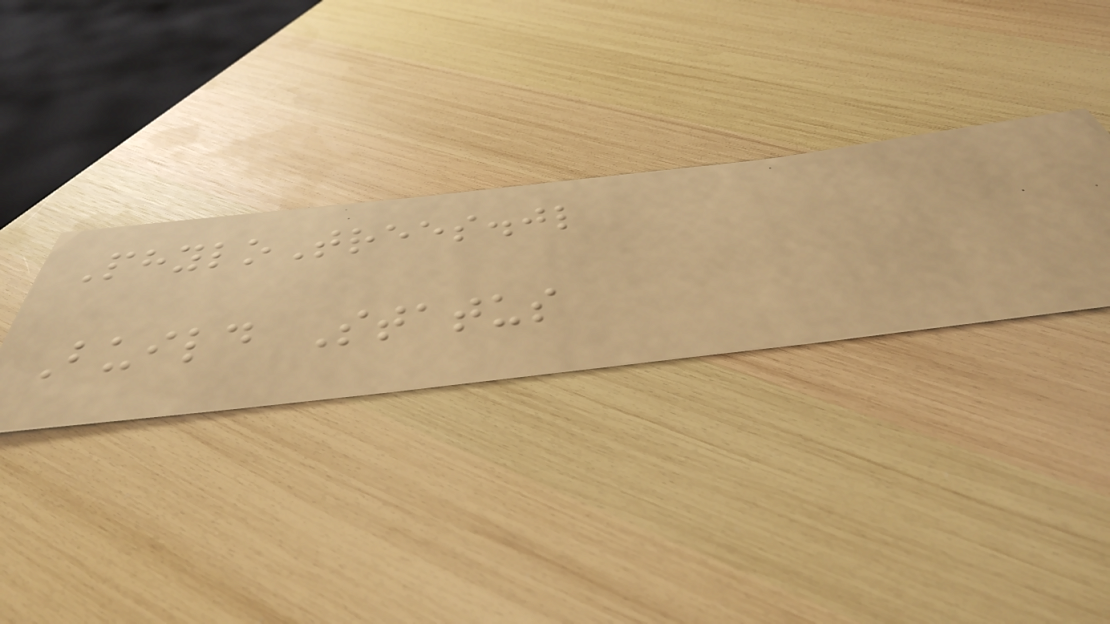PhyloTrees.jl
Build Status
